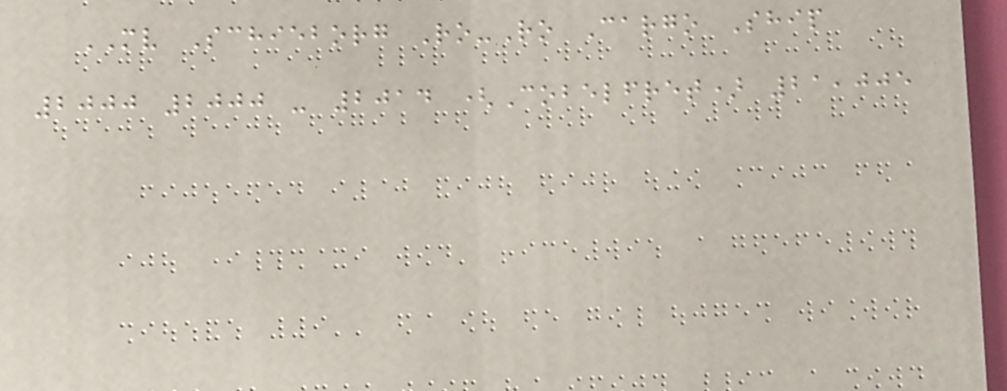MV Schieborg Ro-Ro Cargo Ship
2000 2000 - 2014 (Cobelfret) 21,005
